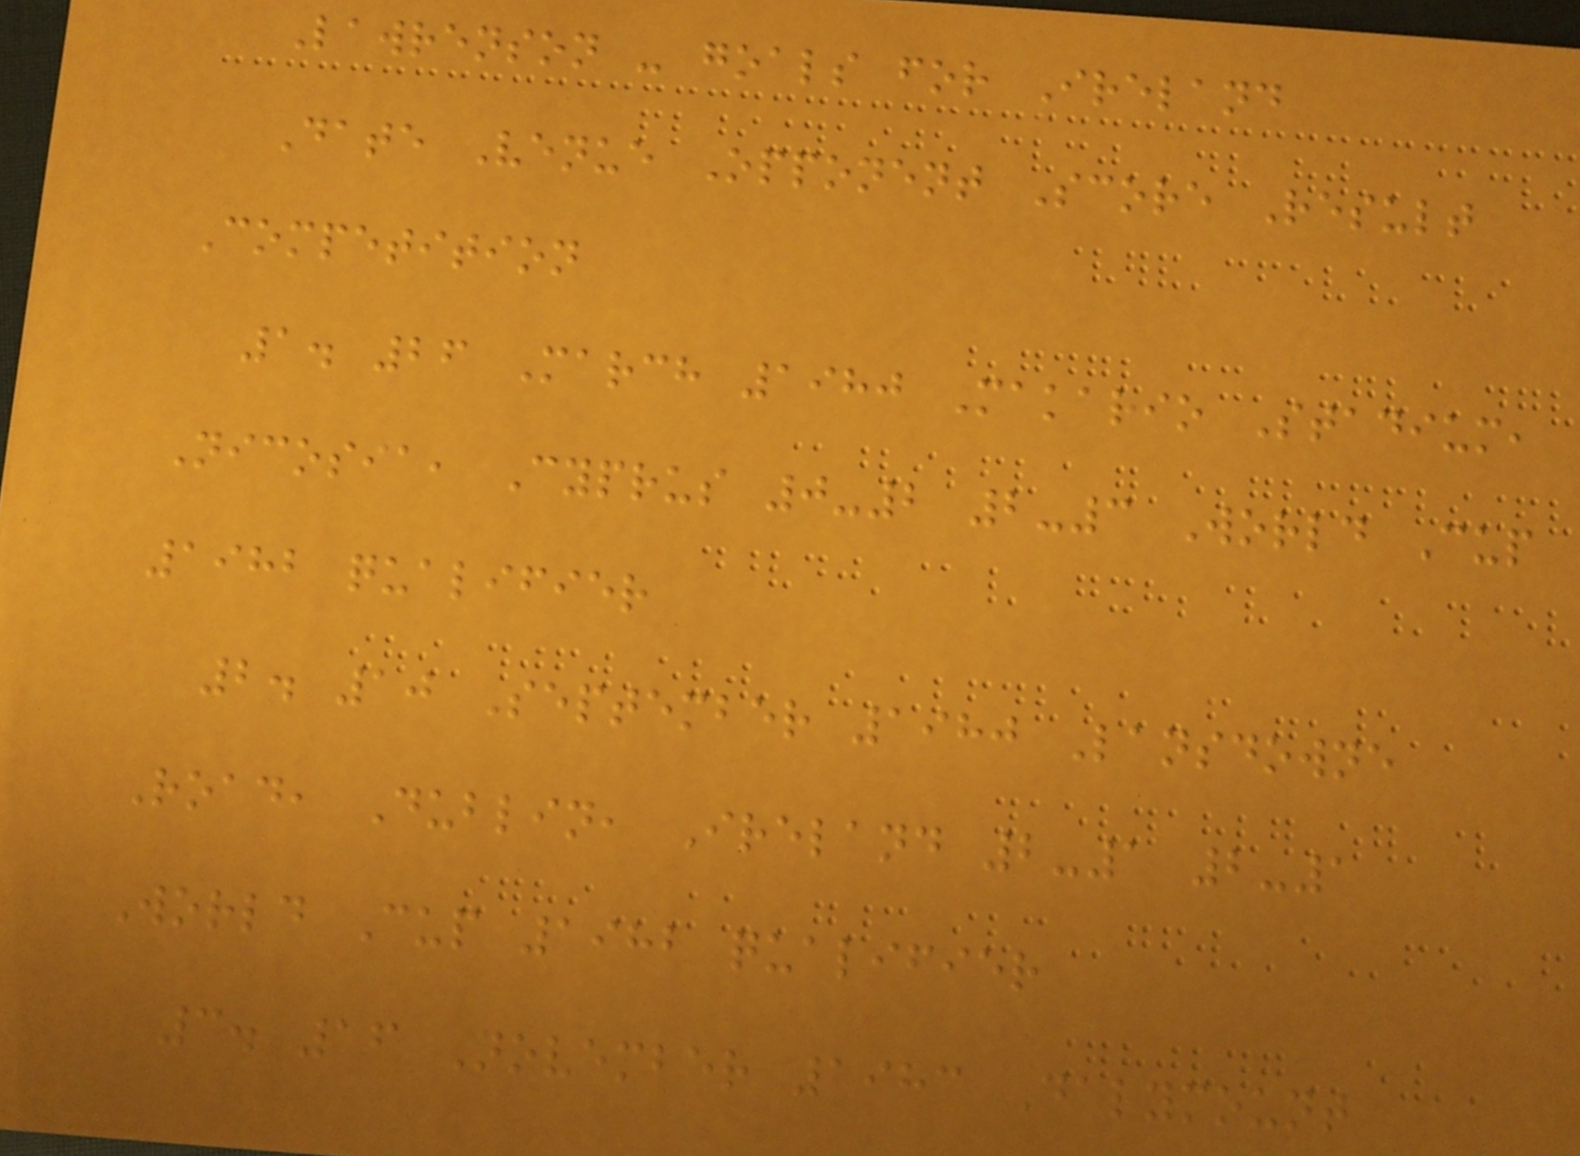Lawrenson - goals for Ireland
Date Venue Opponent Score Result
Competition
1. 26 March 1980 Makario Stadium,
Nicosia, Cyprus 0-2 2-3 World Cup
1982 qualifier
2. 10 September 1980 Lansdowne
Road, Dublin, Ireland 2-1 2-1
World Cup 1982 qualifier
3. 16 November 1983 Dalymount
